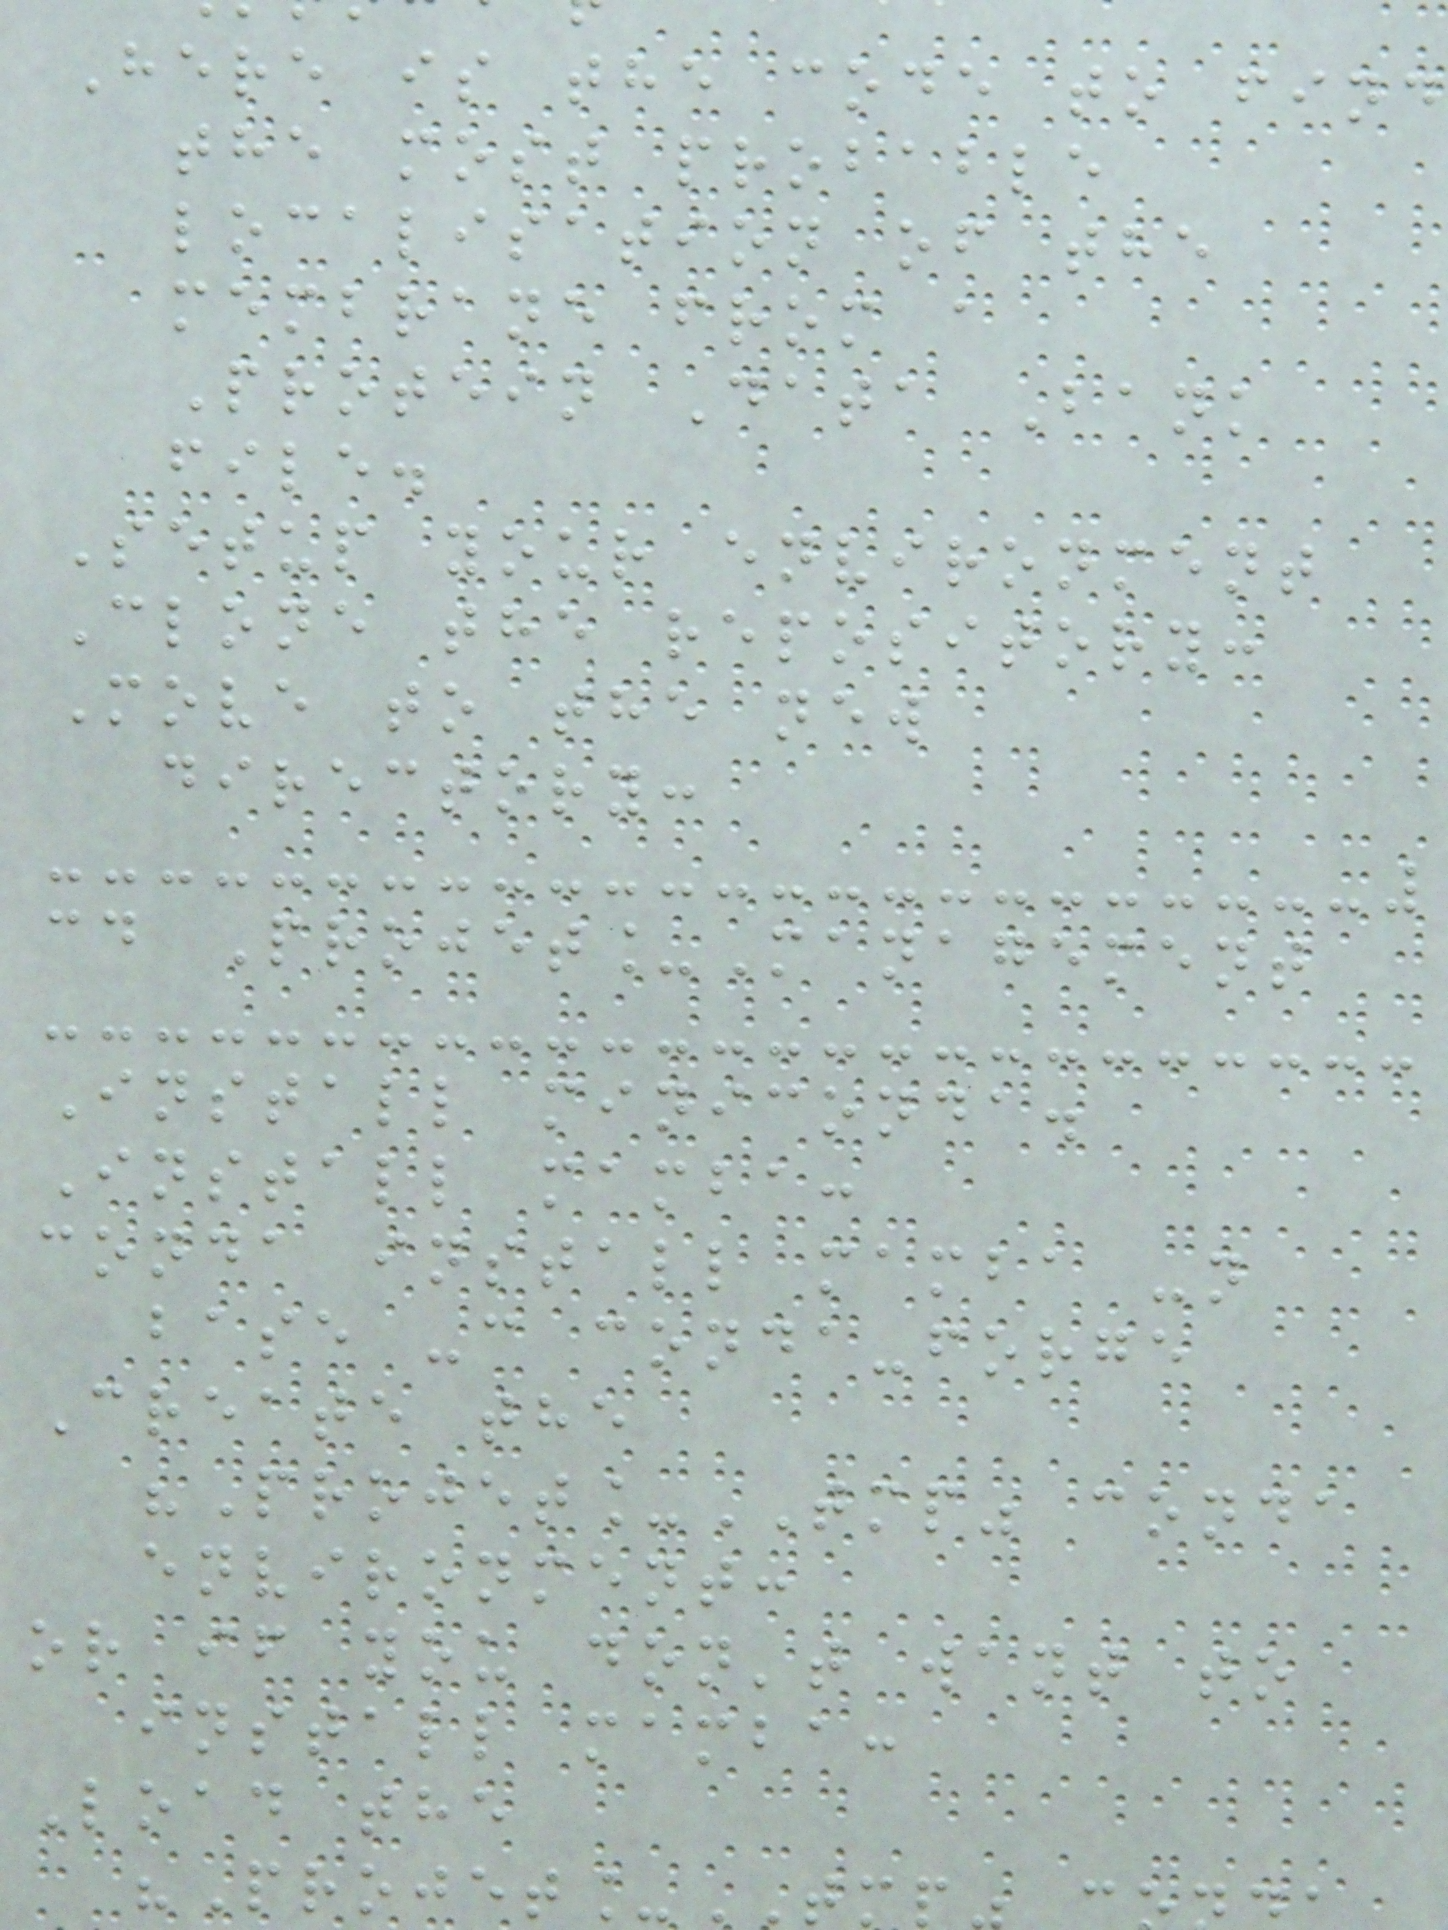Here is the code to find
the most probable
localisation of the
membrane from a
Protein Data Bank
file.
Setup your environment
Clone the repository:
Move to the new
directory:
cd Projet_Management
Install miniconda.
Install mamba:
conda install mamba -n
base -c conda-forge
Create the
"Projet_TMP" conda
environment:
or if you don't want to
install mamba:
Load the
"Projet_TMP
